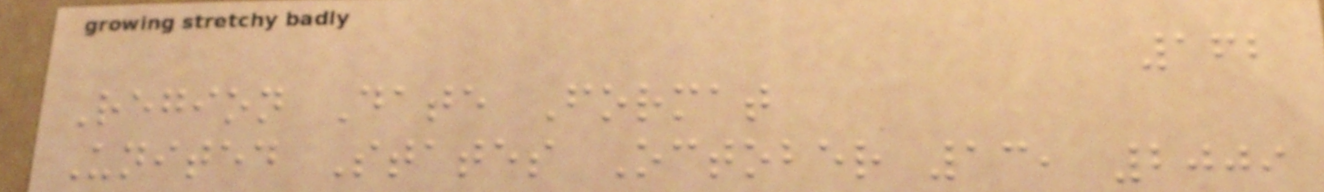162
Region Date Format
United States October 13, 2009
